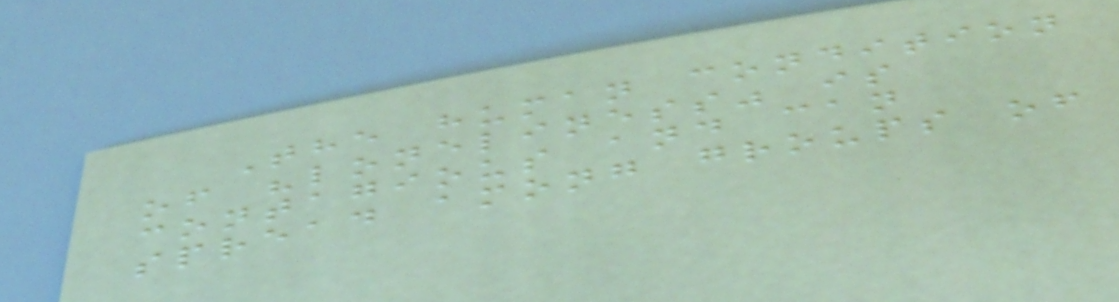The human condition
of "loneliness" is
contagious and can
spread among groups of
